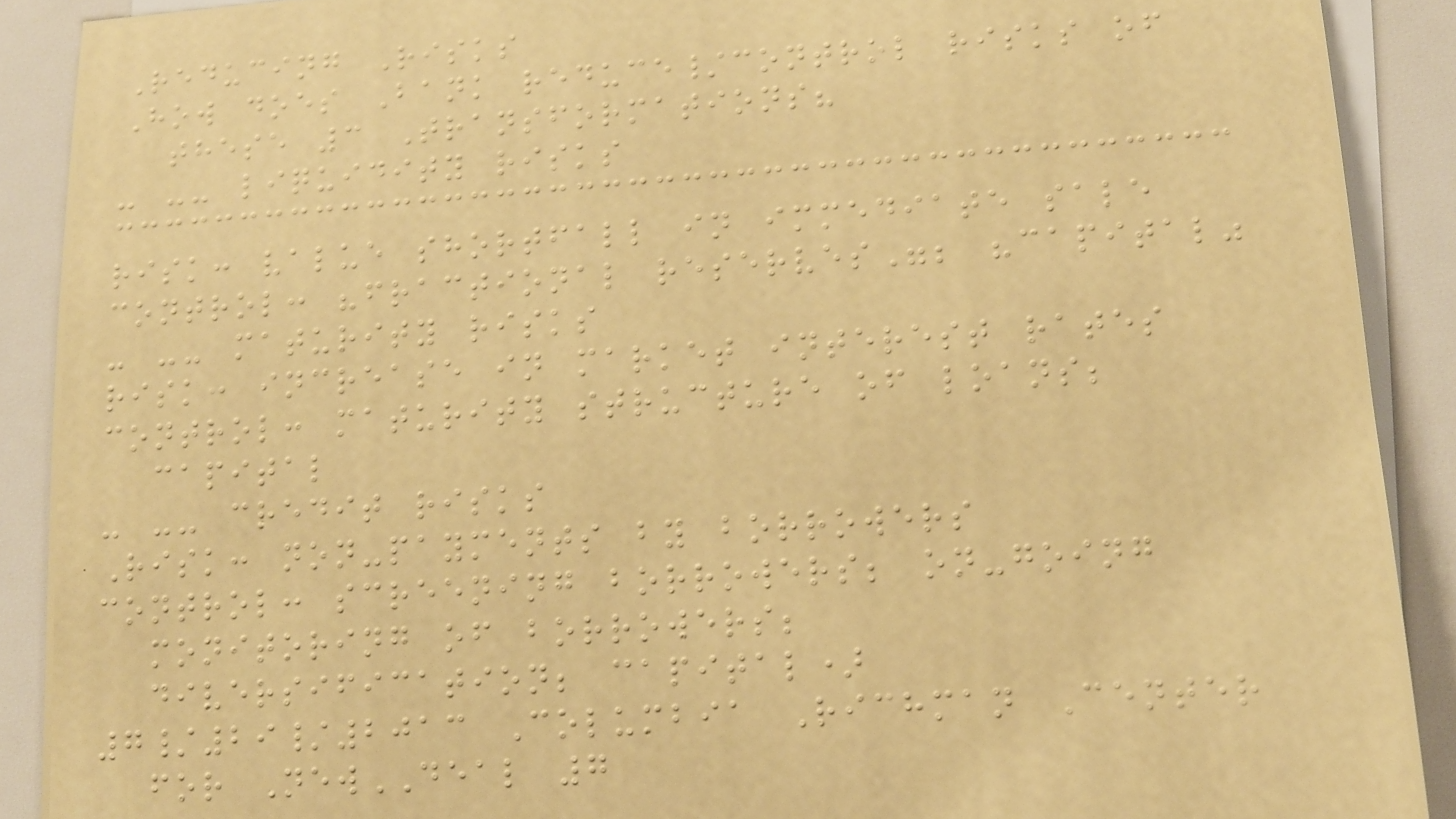Reducing Risks
How does Bank reduce/control risks of
these 3 Transformations?
- -- liquidity risks
risk: value shortfall in immediate sale
control: "fractional reserves"; "capital"
- -- maturity risks
risk: increase in market interest rates
control: maturity structure of loans;
capital
- -- credit risks
Risk: non-payments by borrowers
control: screening borrowers; on-going
monitoring of borrowers;
diversification; capital)
7/29/2013 Columbia Richman Center
for NewDEAL 7
